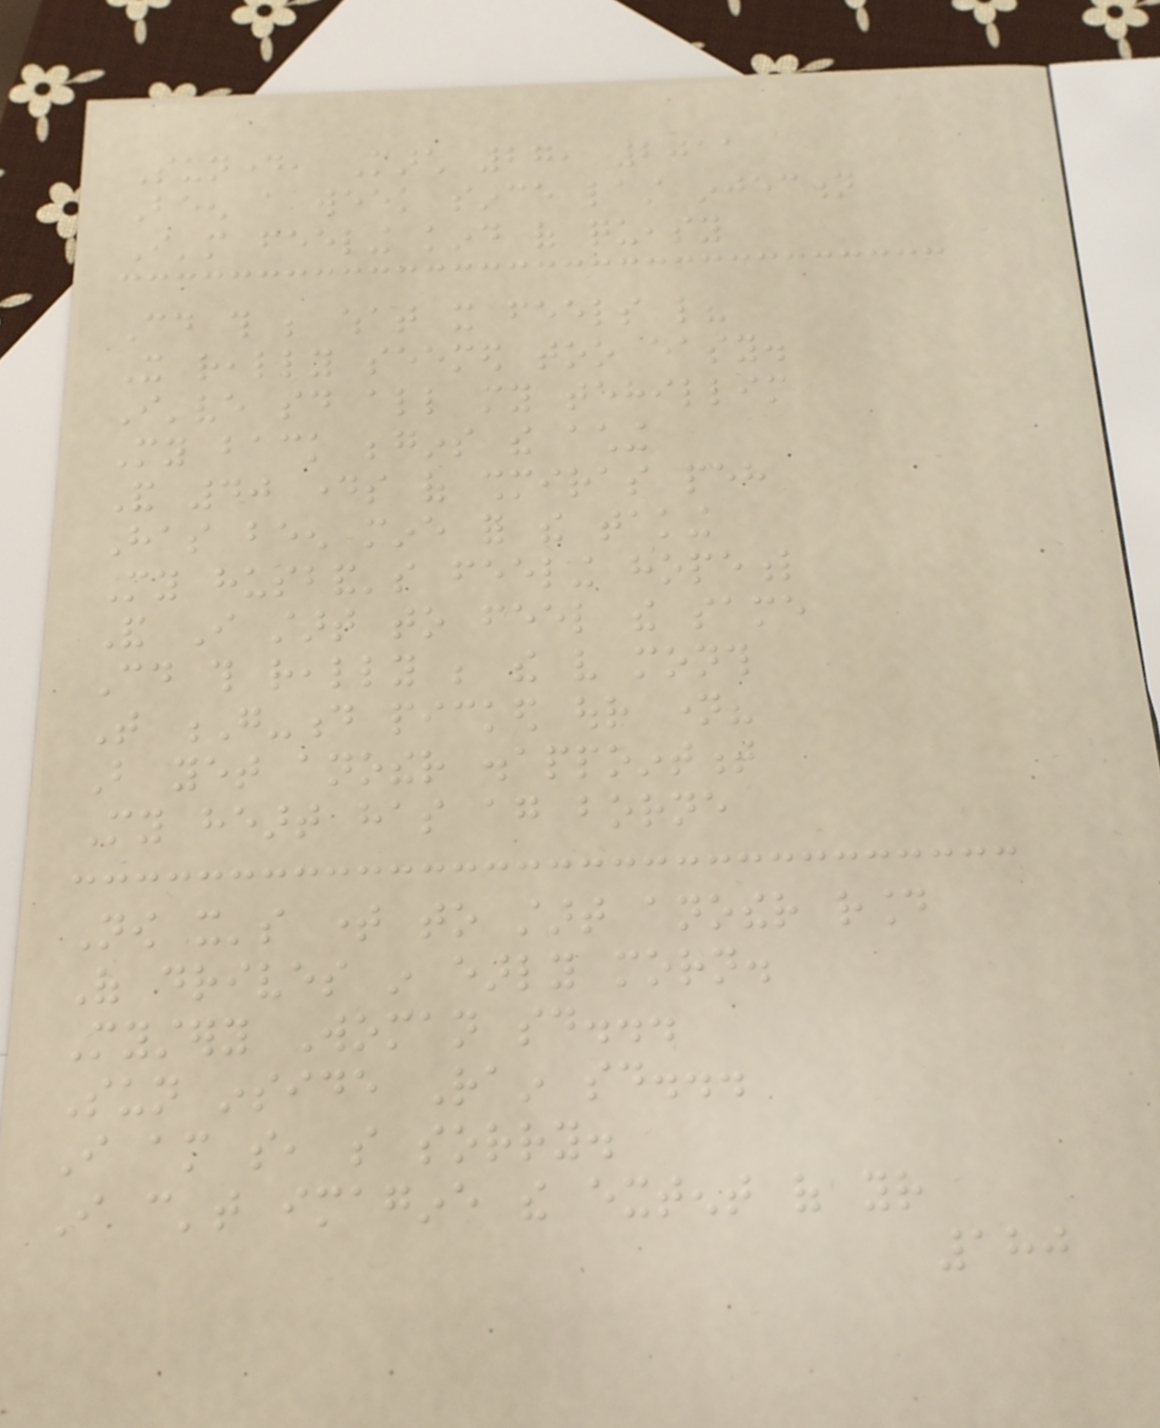Sunday, March 27, 2011
Been a week since last injection
I'm feeling kind of queasy
Could this be what it feels like?
It really seemed too easy.
I've said all my tehillim
My back begins the aching
And 40 days of shmiras peh
Has been mine for the taking
My husband's feeling hopeful
And I start to feel the same
Could this really be the very month
That G-d picked our name?
But yet another disappointment
My heart has again borne
Now it's time to start another round
Of drives in early morn.
Mystery Woman said...
Sun inside Rain said...
I am so, so sorry.
I can't imagine the extent of your
180
